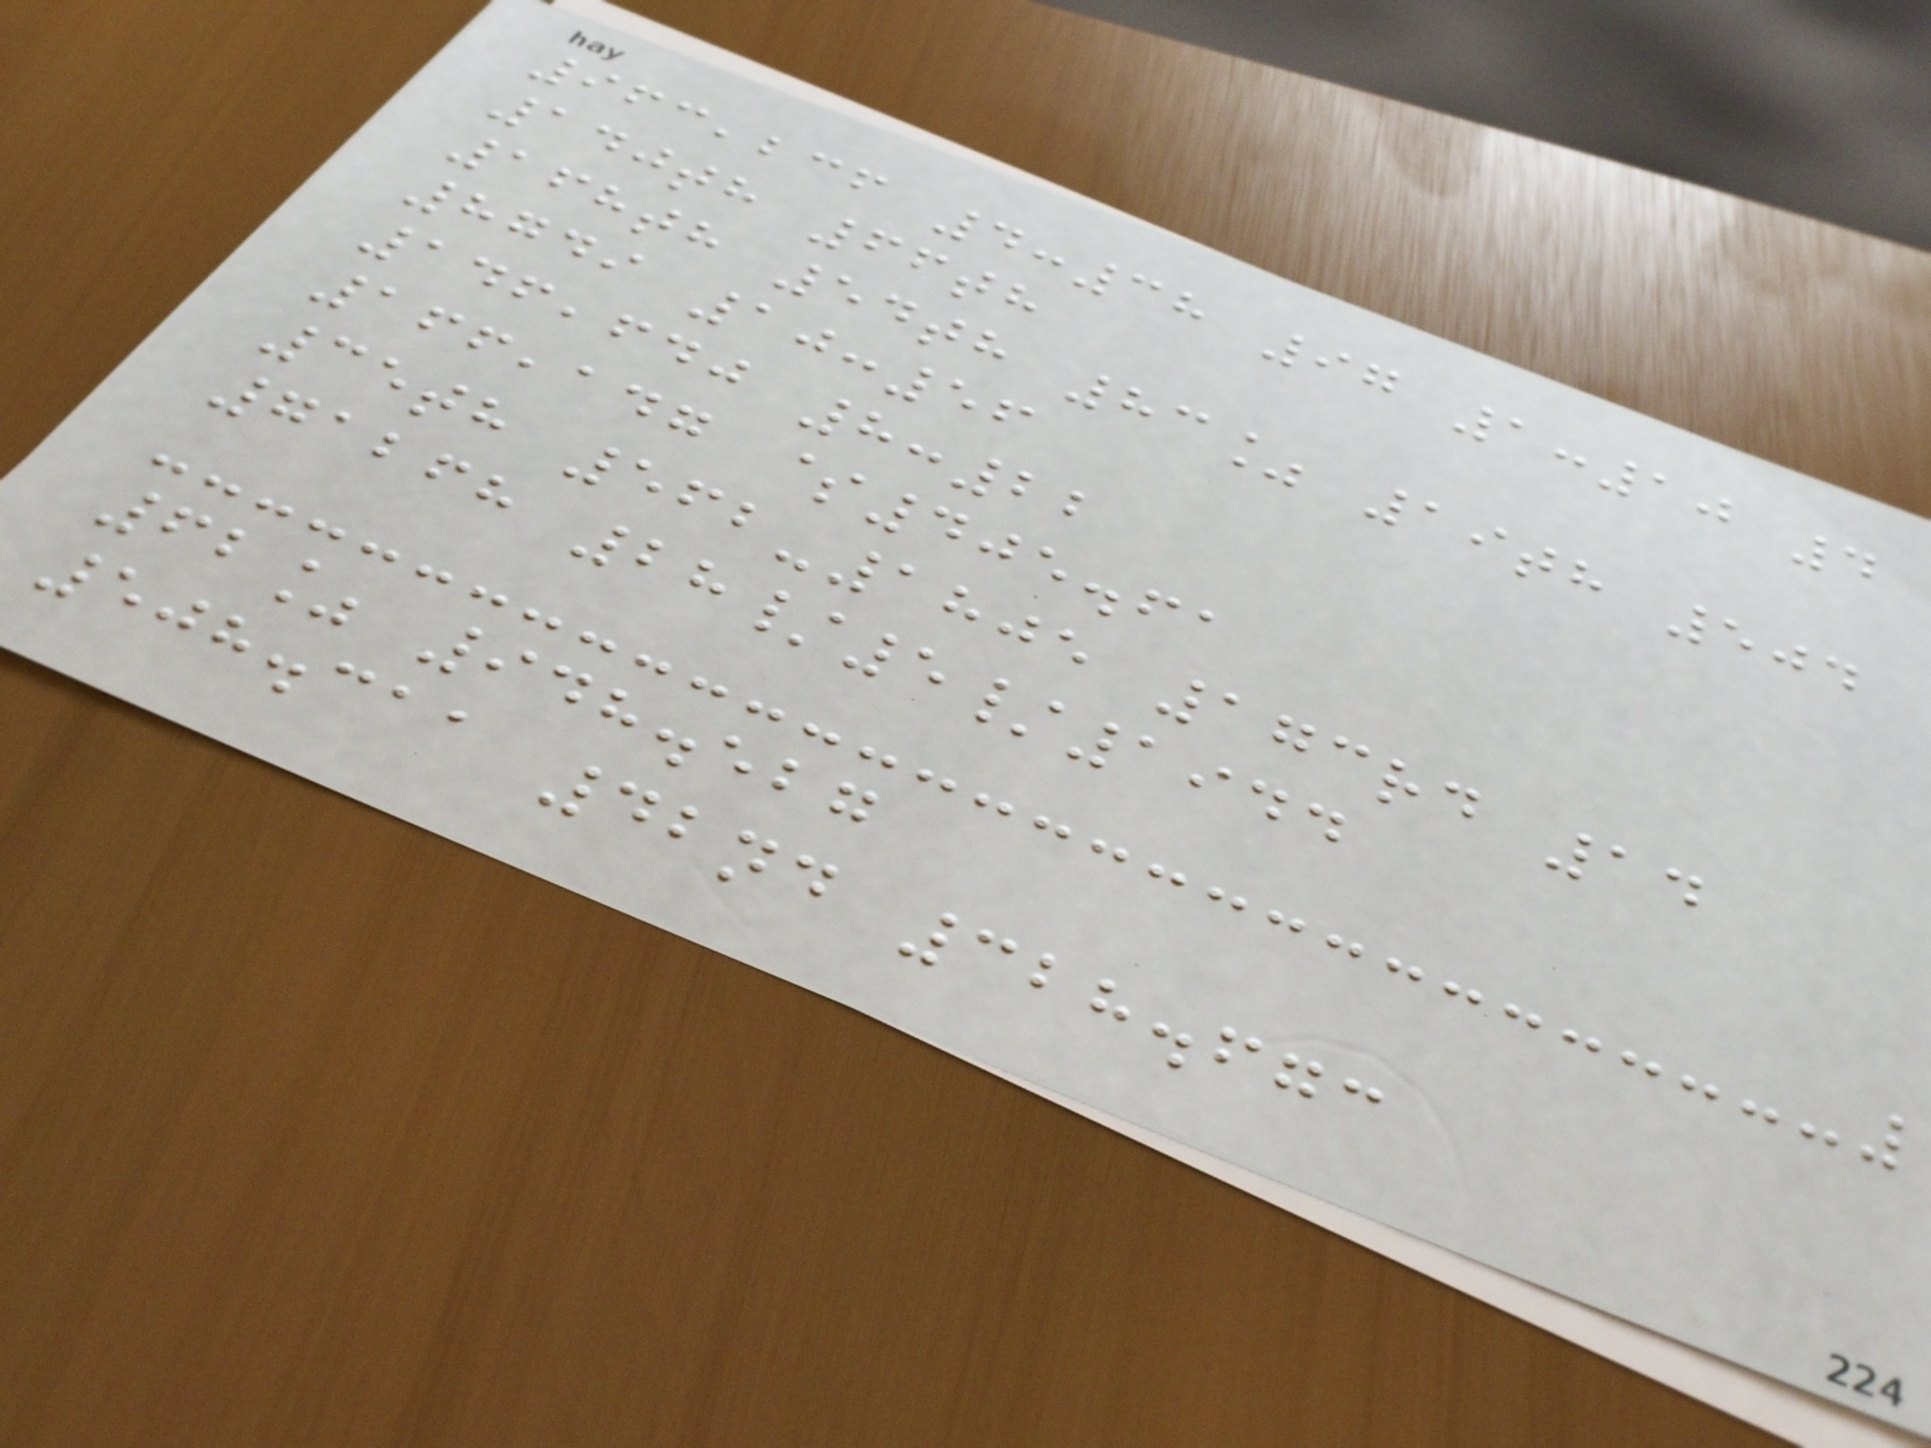963,236 4:38 97 1:10 4
140th 66th
168th 54th 83% 19th 504
8749 10:56
146,640 8:22
166,147 $405.61
35th 562-1805 173rd 14
71268 28/5/1944
62% 948.527
508.311 42nd 328.673
